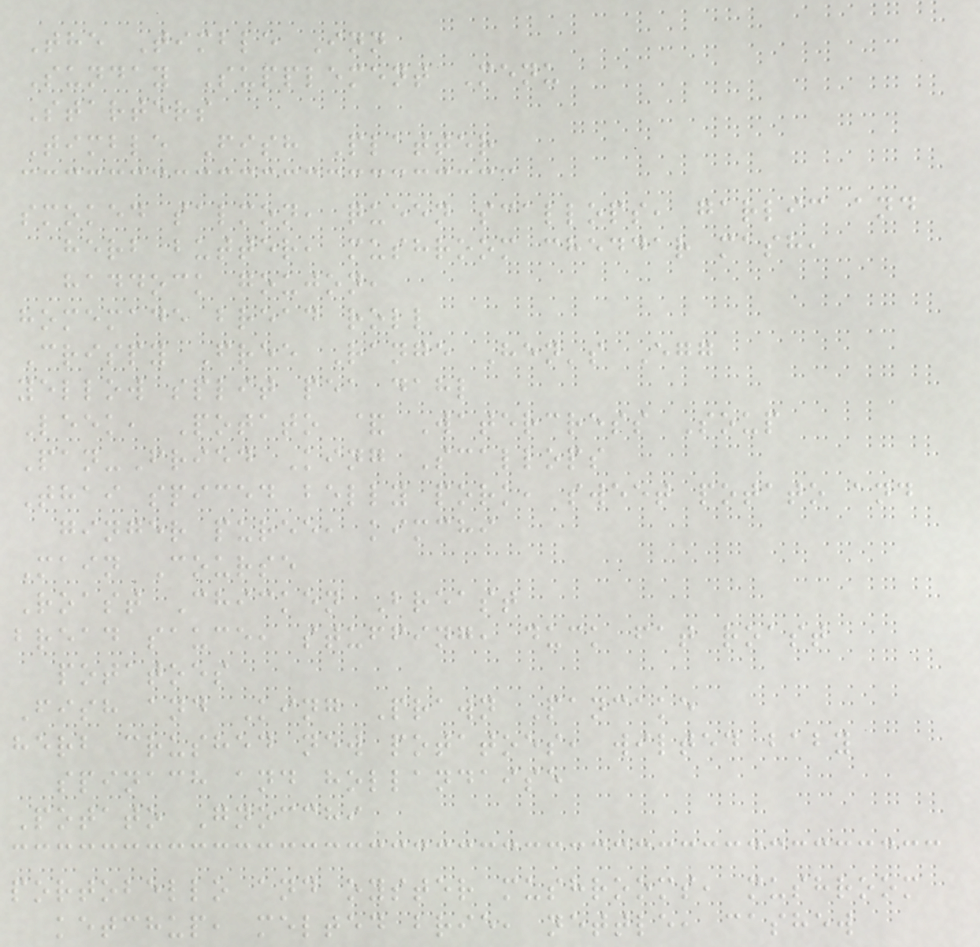The Timble Inn
Sunday Supplement Menu
Starters
Timble Fish Platter
smoked salmon, queen scallops, garlic and
herb butter, mushroom cheddar mash,
haddock goujon,
homemade bread roll
Crispy Free Range Hen's Egg
yellow split pea dahl
Leek, Potato & Watercress Soup
Pan-Fried King Scallops
Thai spiced belly pork, sweet potato and
ginger puree, kimchi
Main Course
Roast Chicken Breast
bread sauce, stuffing, duck fat roast
potatoes
Fish and King Prawn Pancake
herb crushed new potatoes, wilted baby
spinach and hollandaise
Potato Gnocchi
portobello and oyster mushrooms, mushroom
ketchup, melted brie, nettle, cashew
